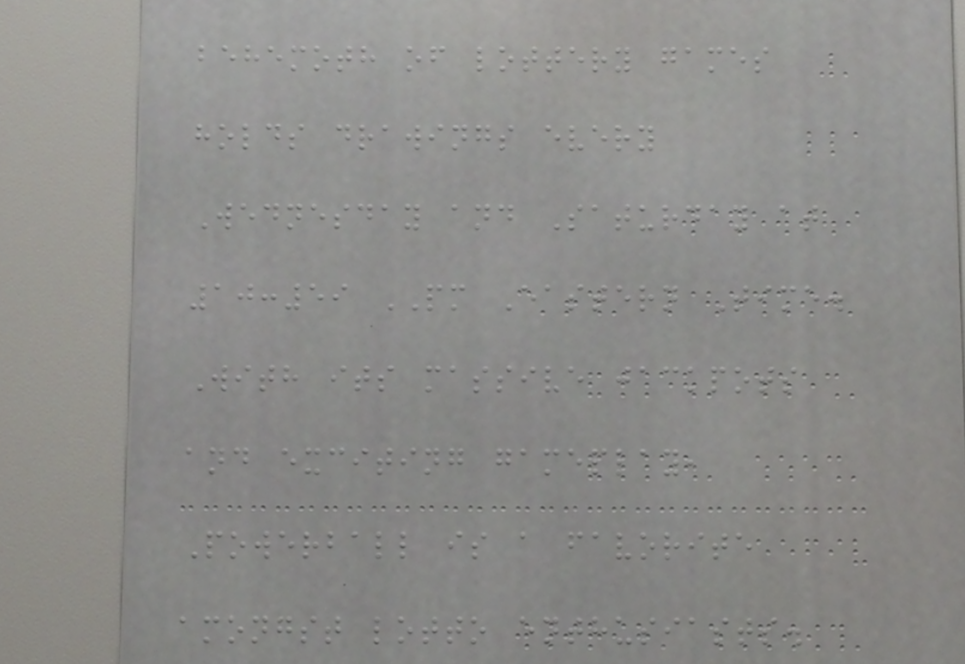behemoth of lottery games
holds drawings every
Wednesday and Saturday at
10:59 PM Eastern Time.
With its massive jackpots
and exciting gameplay,
Powerball is a favorite
amongst lotto enthusiasts.
